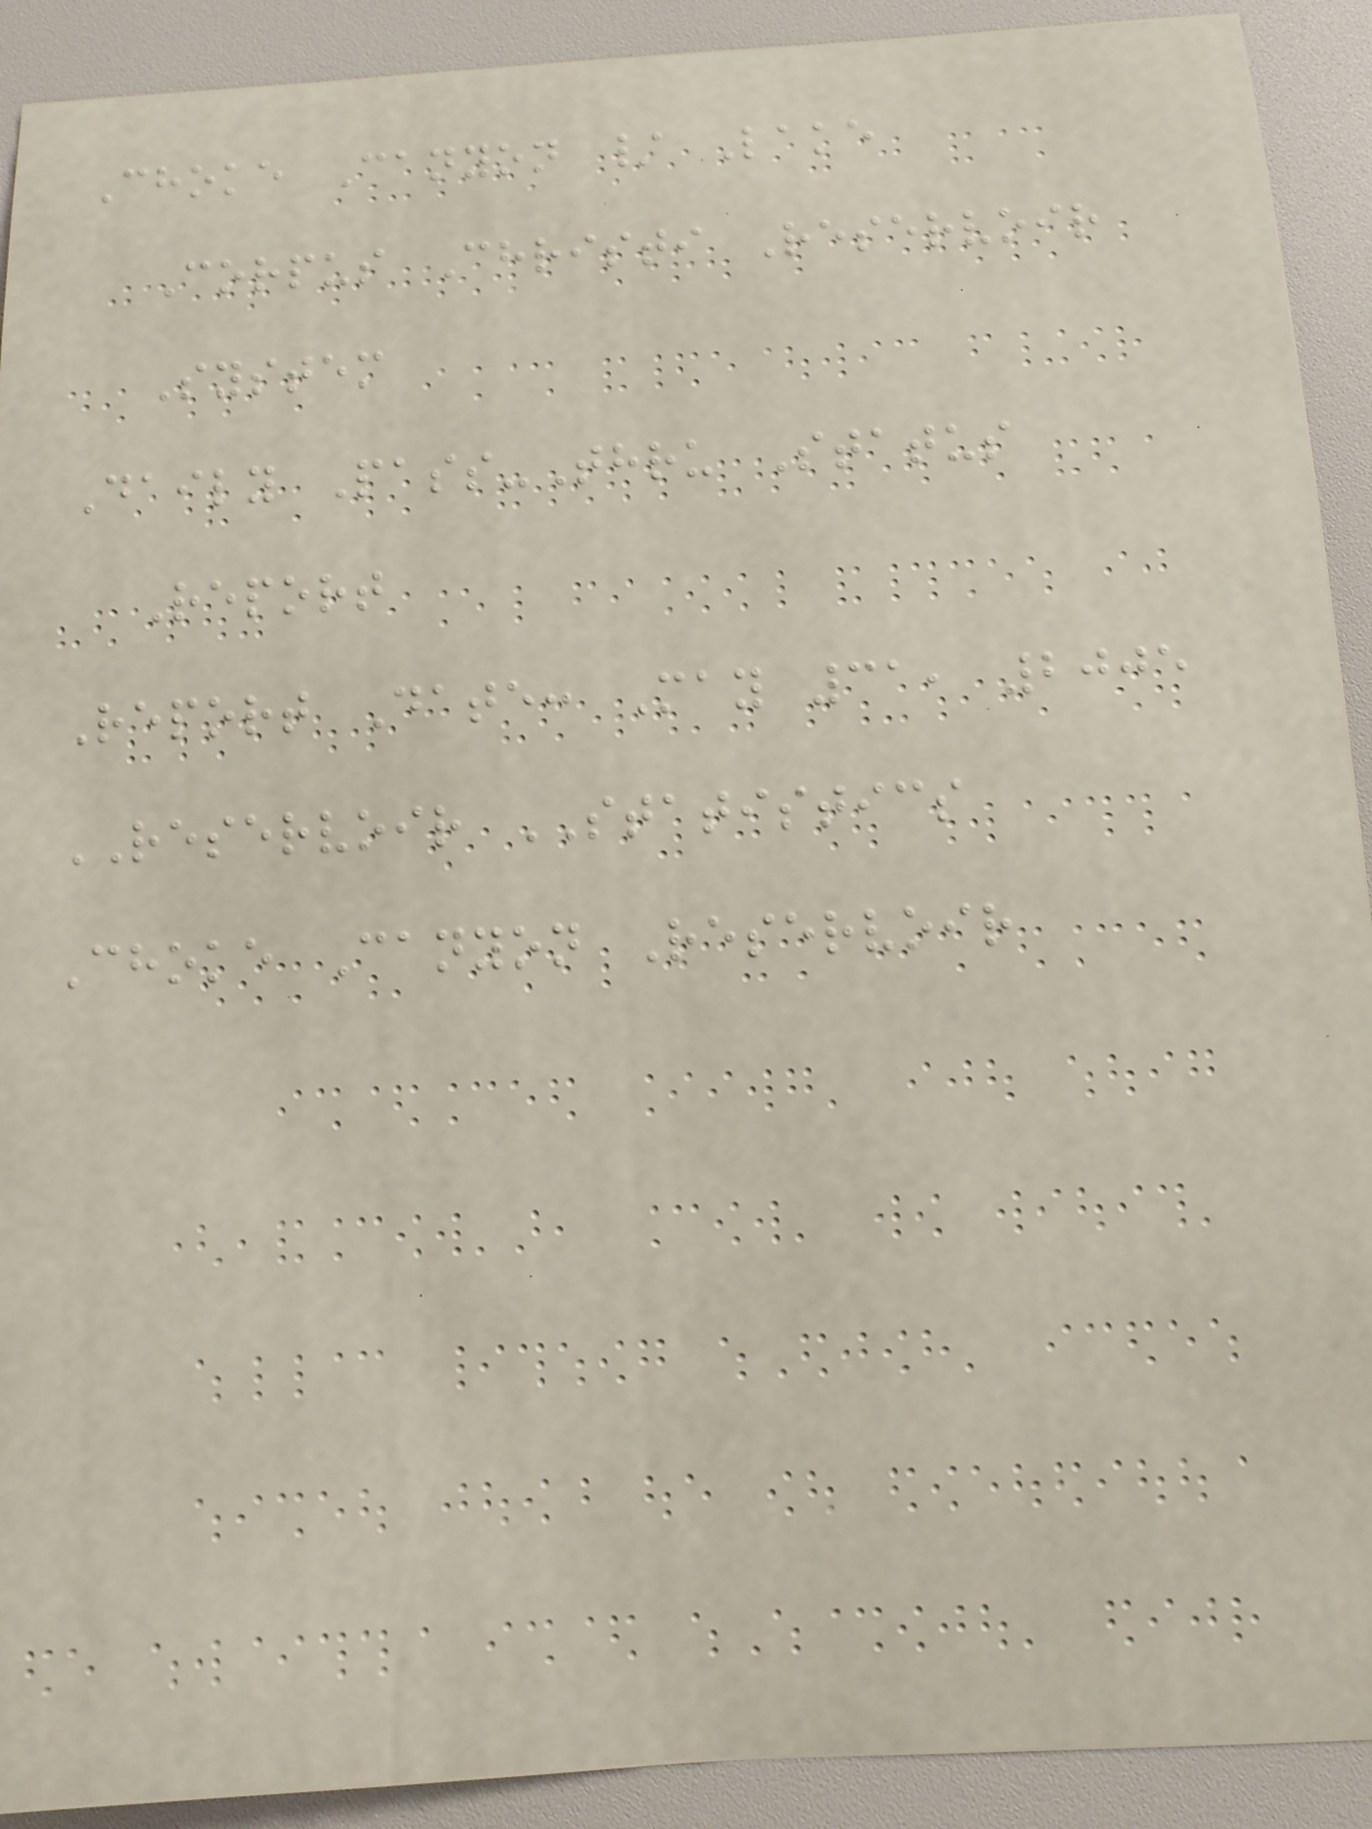Choke Canyon / Lake
Corpus Christi Reservoir
System
Daily Pass-Thru Status
Report
Report Date: May 31, 2005
RESERVOIR STATISTICS
Choke Canyon Reservoir
